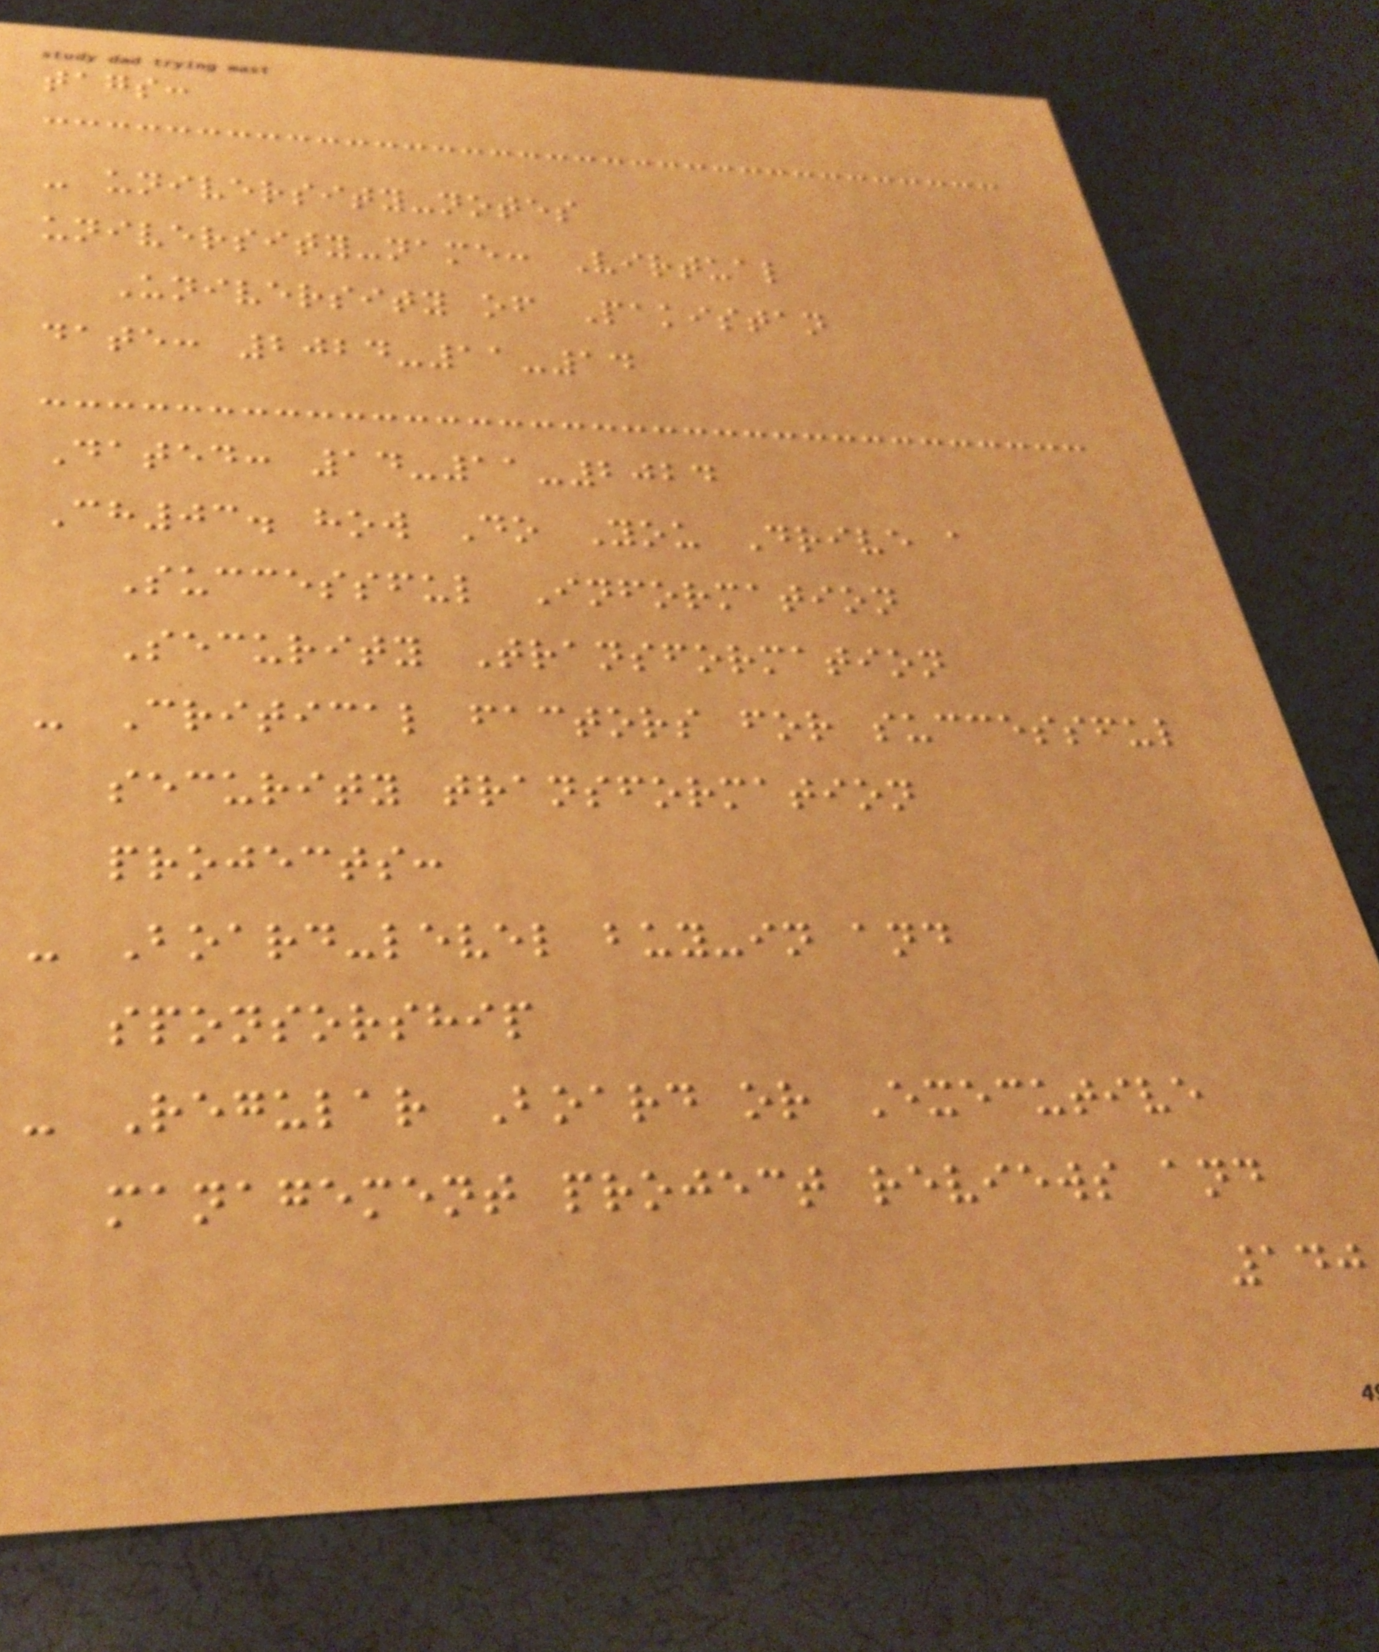tags:
- university-notes
university-name: Virtual
University of Pakistan
date: 2024-11-14
Dated: 14-11-2024
Ch03. how Do You Drive a
Successful Information
Security Transformation
- Critical factors for successful
security transformation
projects:
- Board-level buy-in and
sponsorship
- Regular Board or Executive
management project reviews and
140
